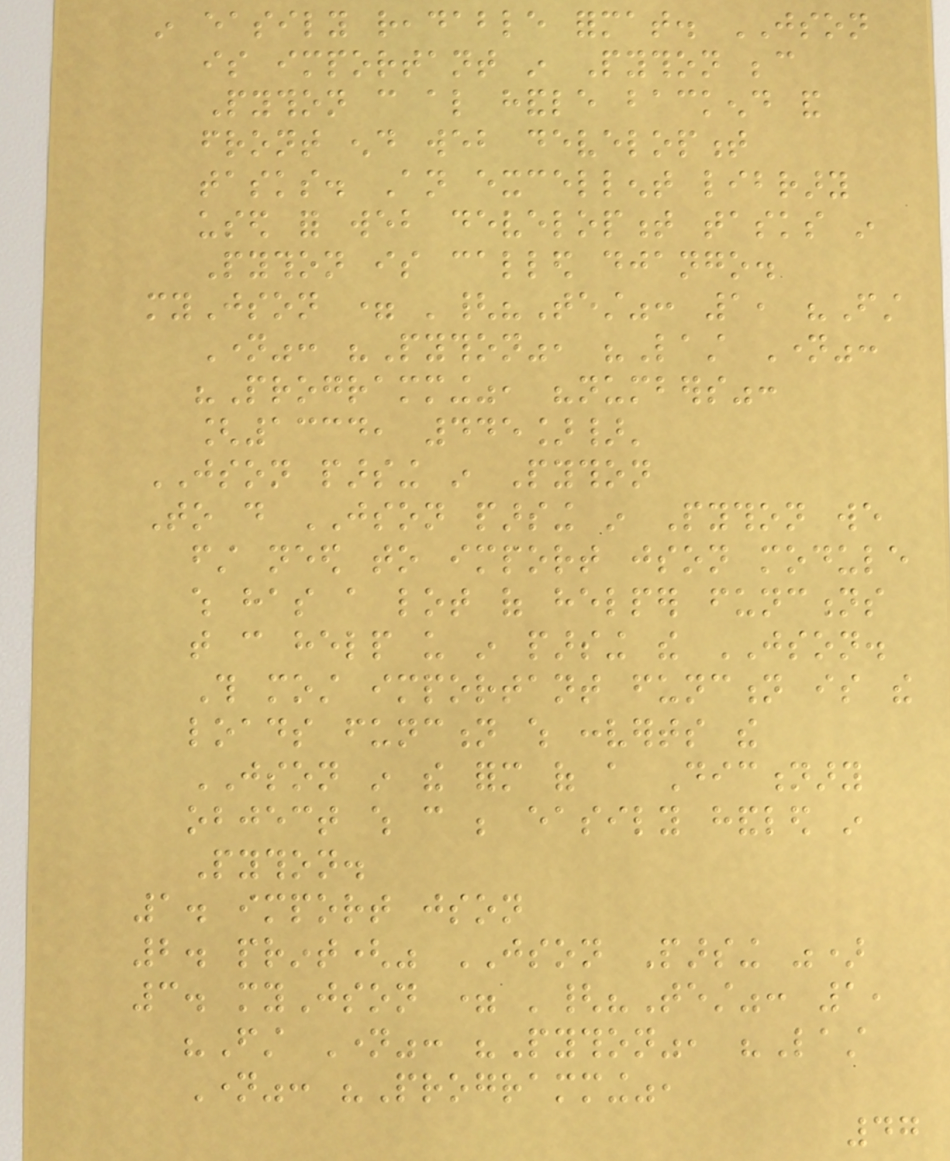in easily readable format. JSON
is important in Python because
Python can also handle backend and
front end web development
tasks. An excellent library
used for web development tasks in
Python is called django.
myJson = '{"Test": 1, "First
Name": "Python", "Last Name":
"Programming", "numbers":
[1334, 445]}'
JSON parsing in Python
To do JSON parsing in Python we
first need to import json module
which has a lot of helper functions
that can help us in parsing the JSON.
This most important function is the
loads function which converts the
JSON in the form of a Dictionary
object which can be easily handled in
Python.
1. import json
2. print(" JSON Parsing ")
3. myJson = '{"Test": 1,
"First Name": "Python", "Last
Name": "Programming",
47
